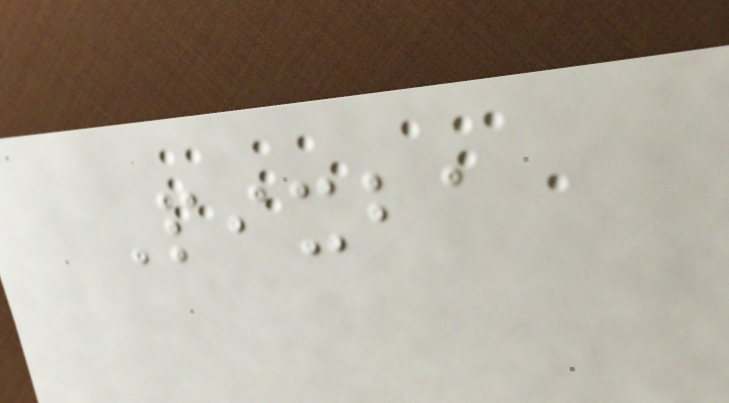Pixba
